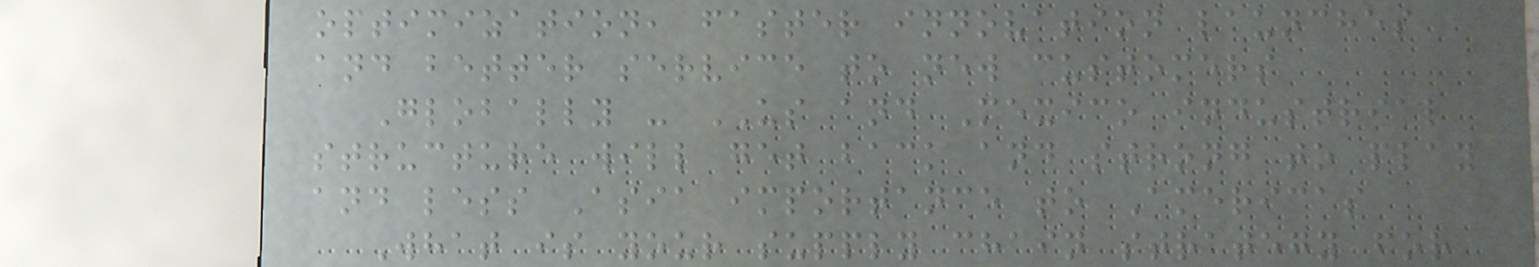optimization, faster innovation launches
and better service to new customers
Globally - US and Mexico industrial
structure will get back and strong to play
and less Asia importance to Americas
What is your supply chain strategy for
